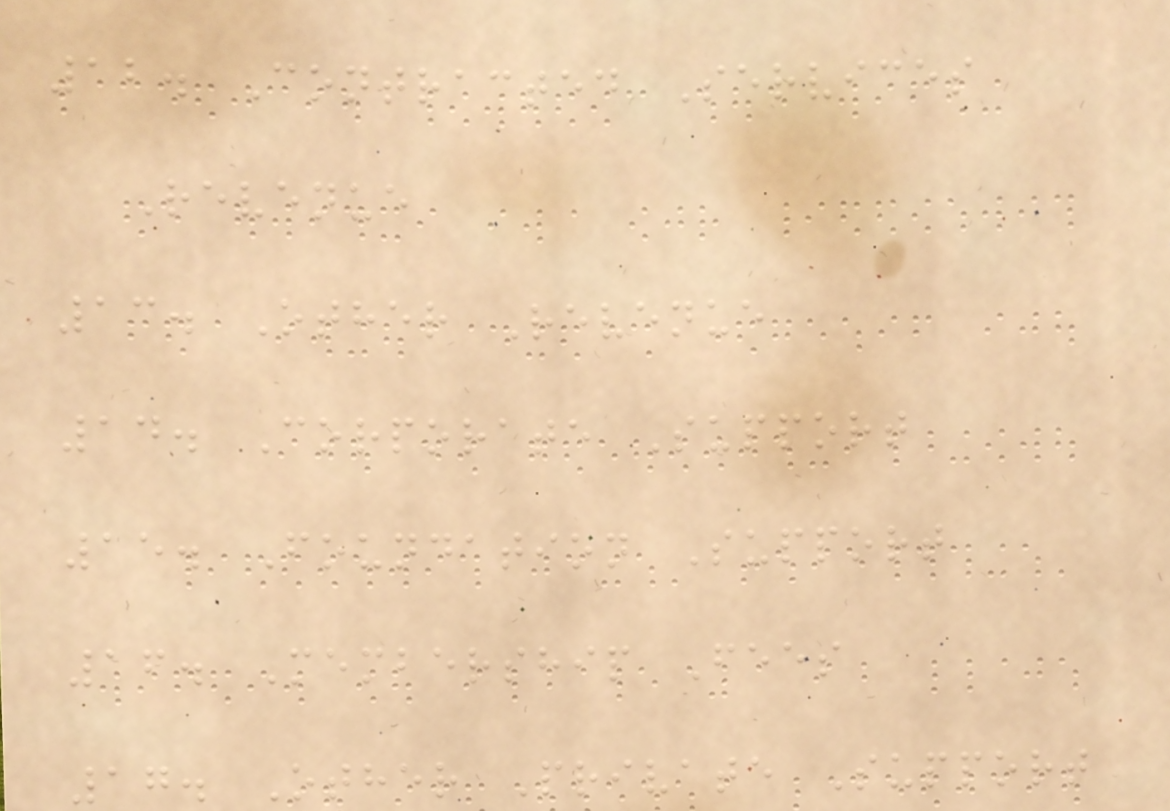12. Contracted Services
Revenue
13. Other Revenue
14. Corporate Support
15. Foundation Support
16. Membership Fees
17. Other Private Support
